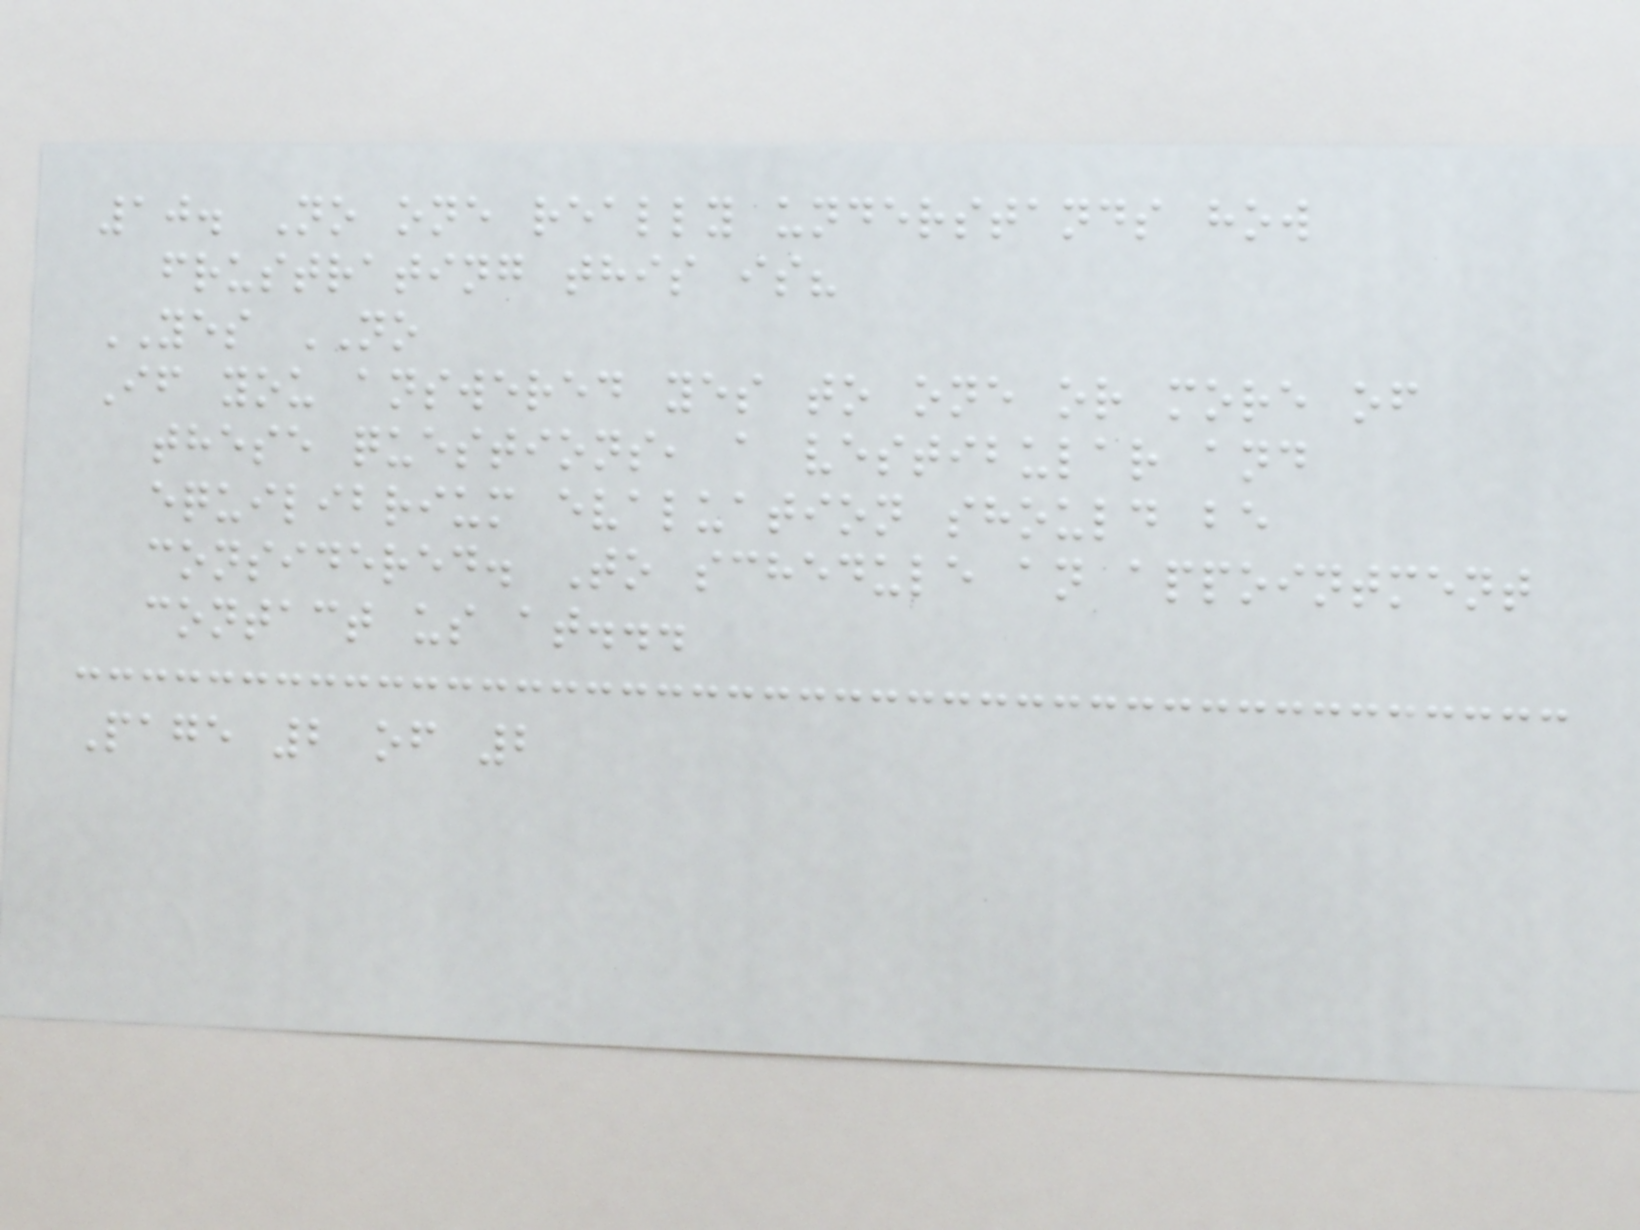10. No one really understands how
frustrating this is?
YES NO
If you answered yes to one or more of
these questions, a vestibular and
equilibrium evaluation should be
considered. To schedule an appointment
contact us at...
Page 2 of 2
